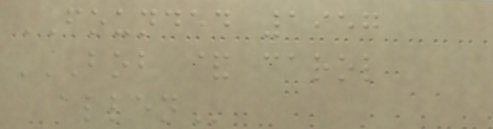FOUNDED 1957
BOB & CAROL
ALLEN
